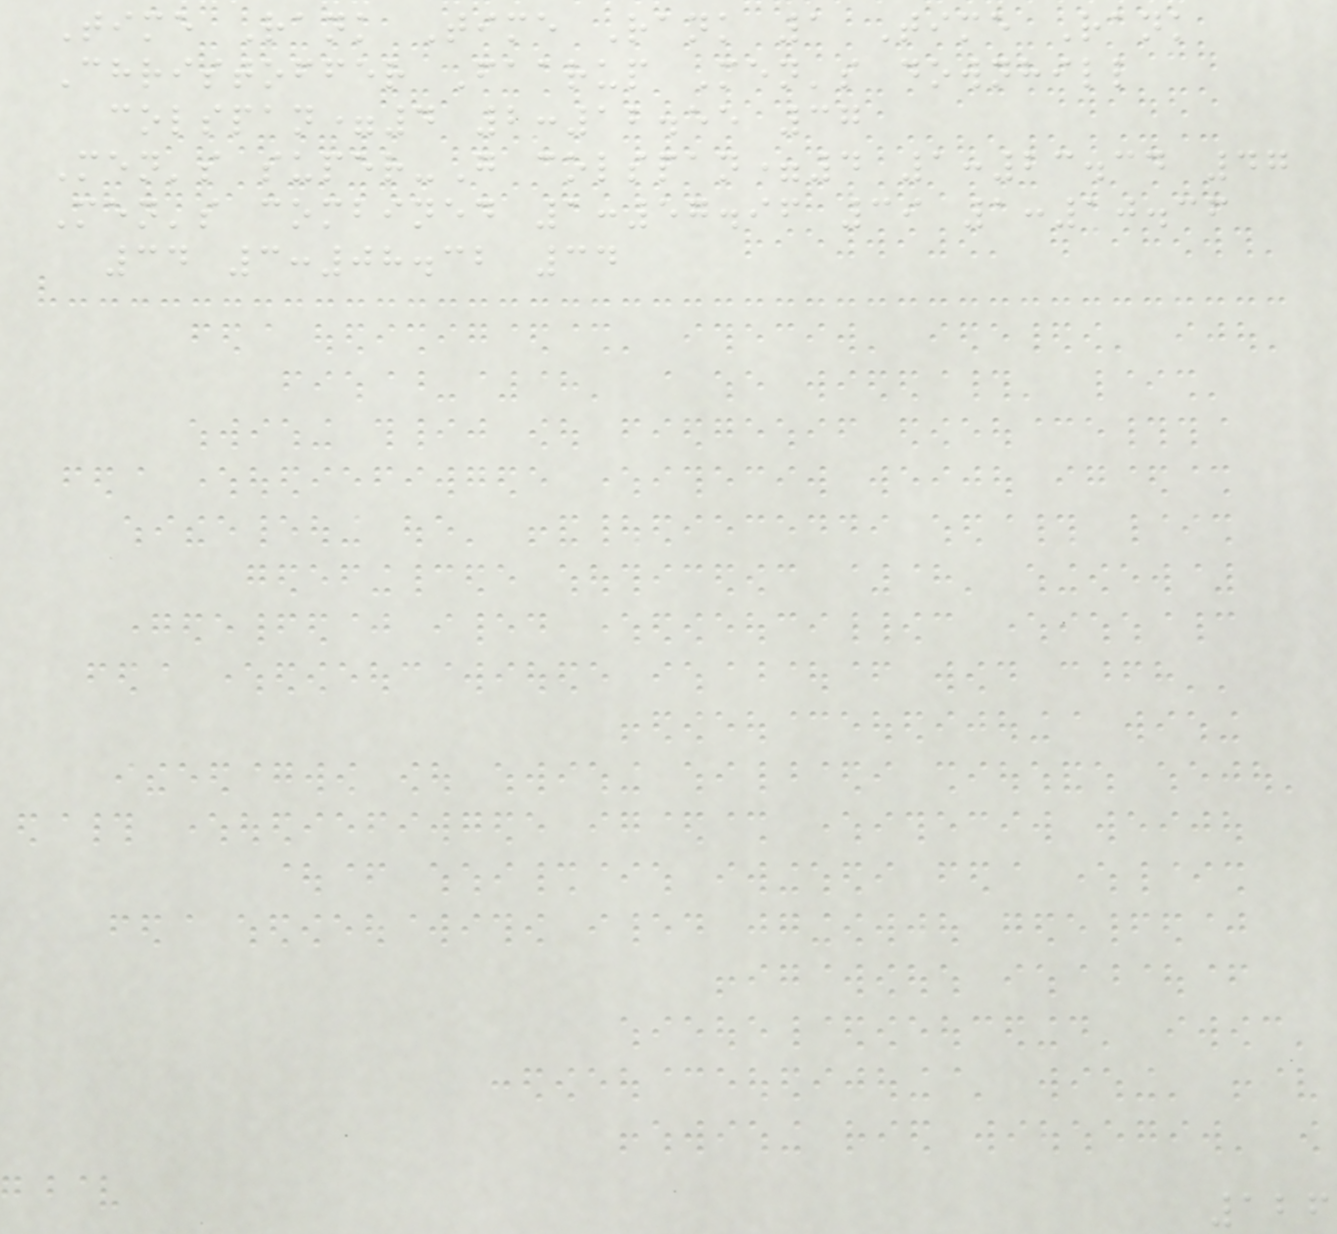Time Rank Time Rank 1 Time Rank
Christoffer Faarup Men's downhill
colspan=4 2:12.55 37
Men's super-G colspan=4 1:23.34 47
Men's combined 1:57.96 39 1:10.36
34 3:08.32 34
126
